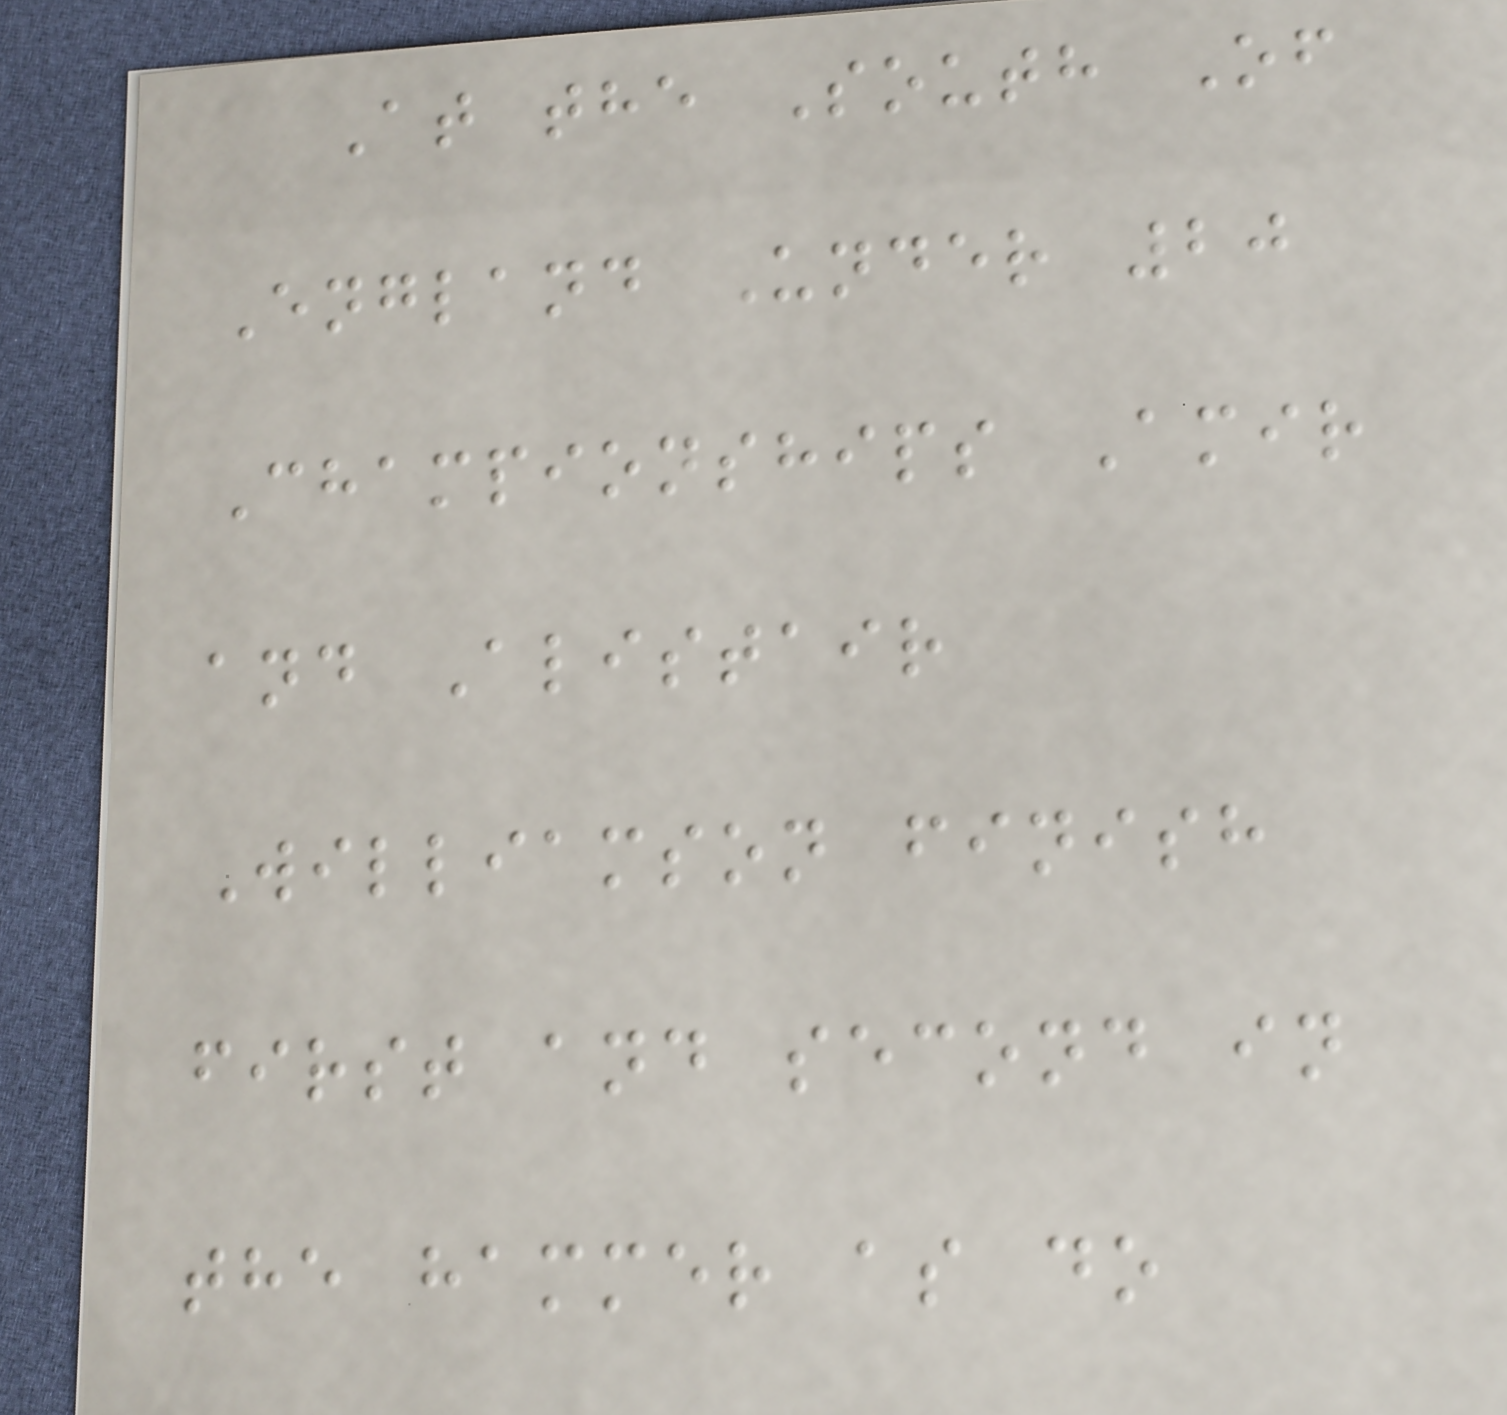At the South Of
England Under 20
Championships Amir
and Alistair
Williamson finish
first and second in
the hammer as do
